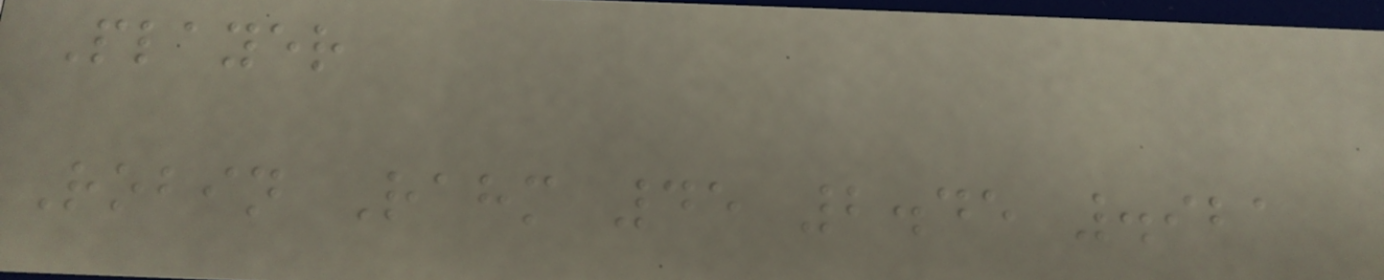Player
Robin Rahm 45 2.45 .921
